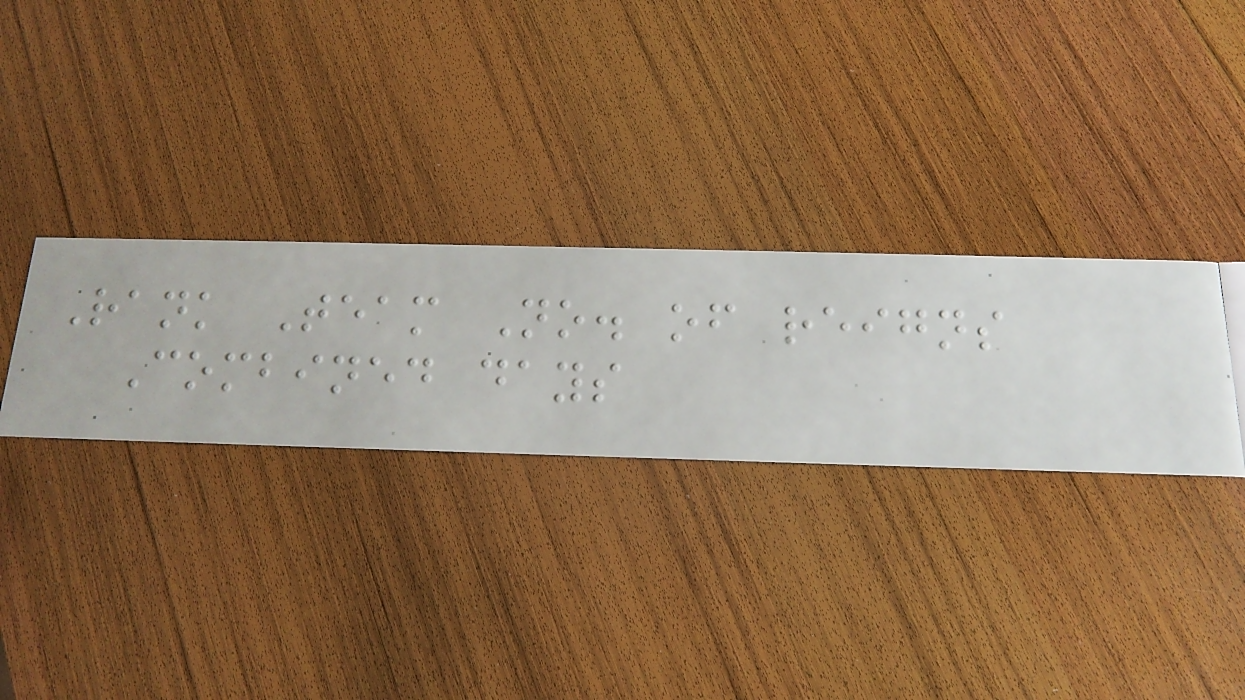Rank Team No. of reigns
Combined days
